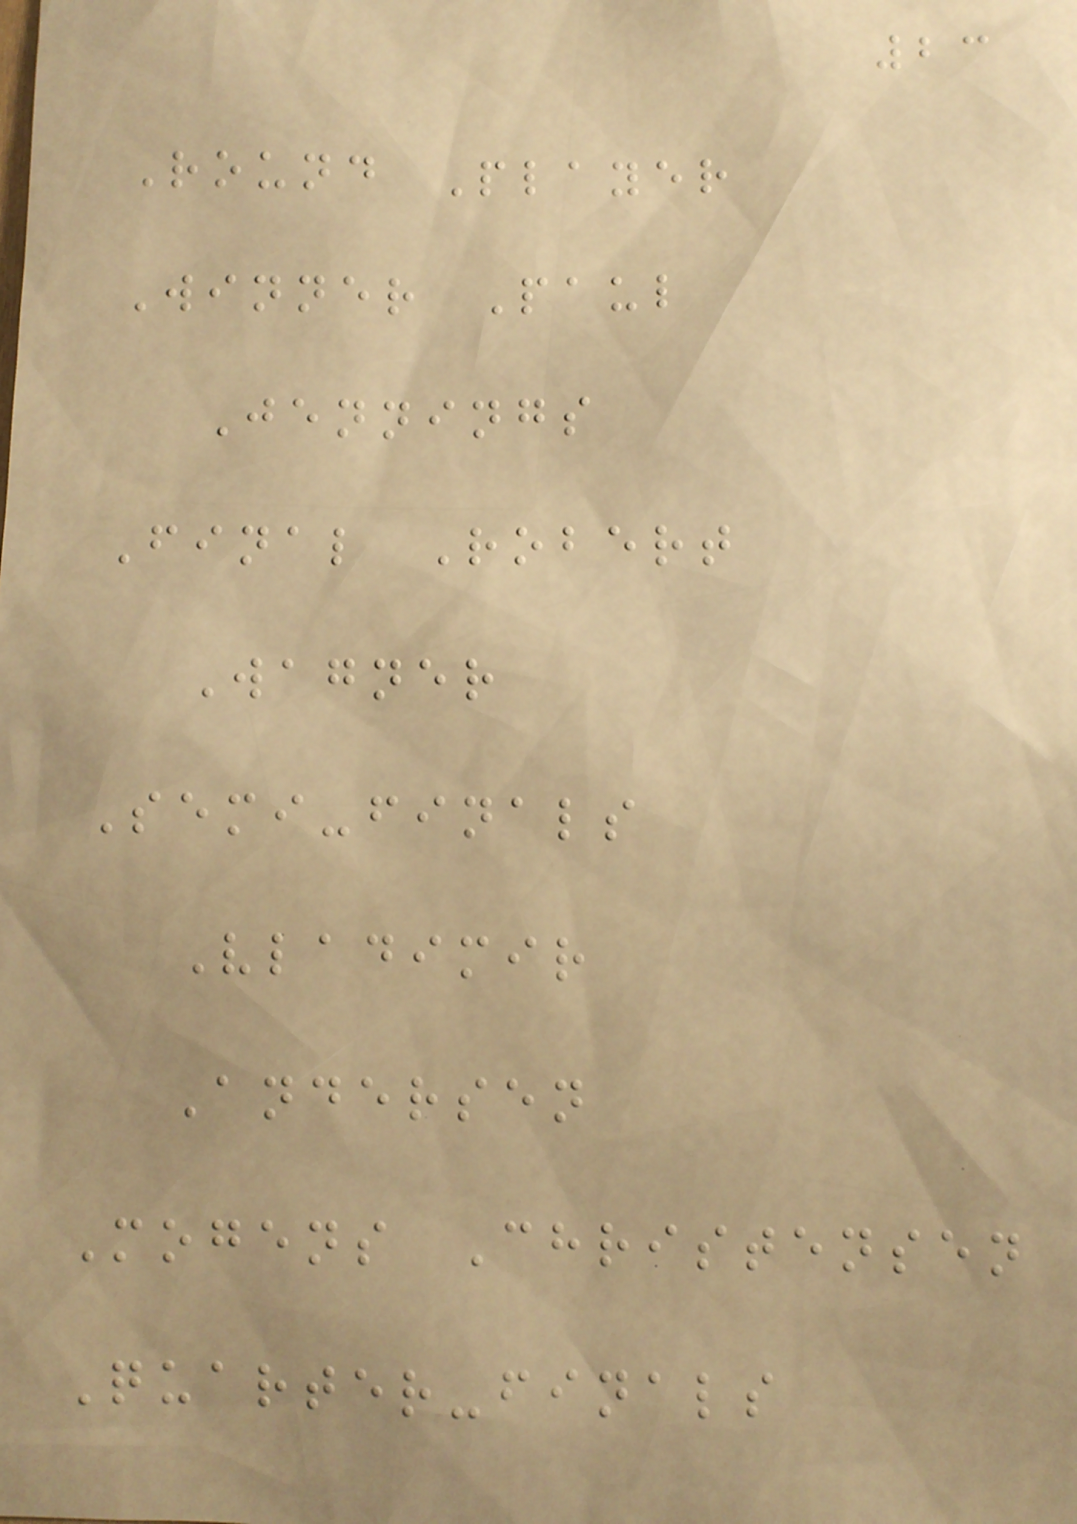23
Round Player
Winner Paul
Jennings
Final Robert
Wagner
Semi-finals
Vladimir
Andersen
Mogens Christensen
Quarter-finals
